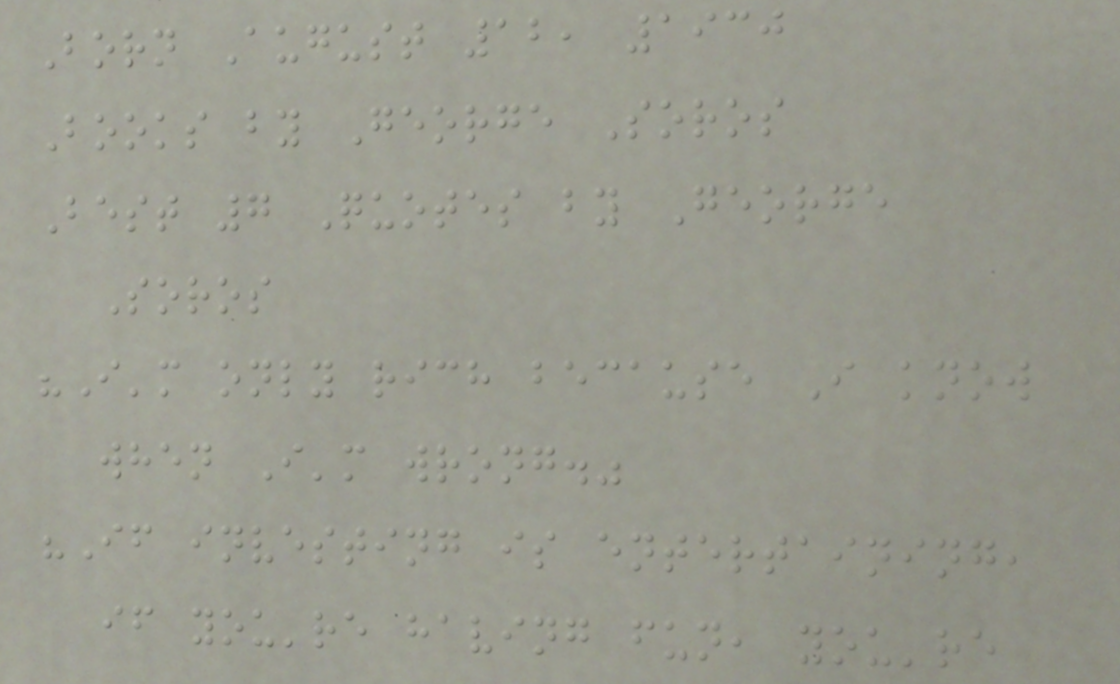Born August 12, 1930
Books by George Soros
Best 7 Quotes by George
Soros
"I'm only rich because I know
when I'm wrong."
"If investing is entertaining,
if you're having fun, you're
